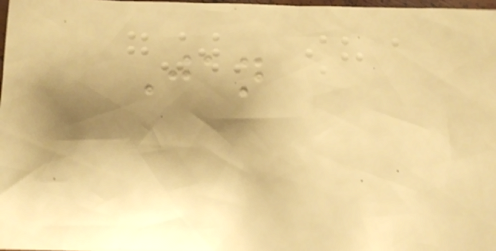Jan
